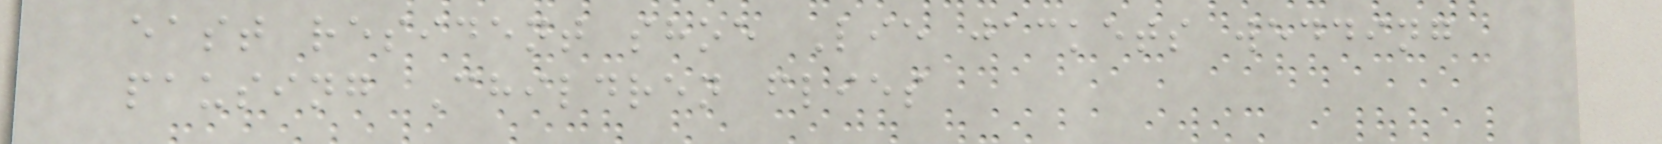east resident shoe Lie jackets wedding
pausing Children flies
